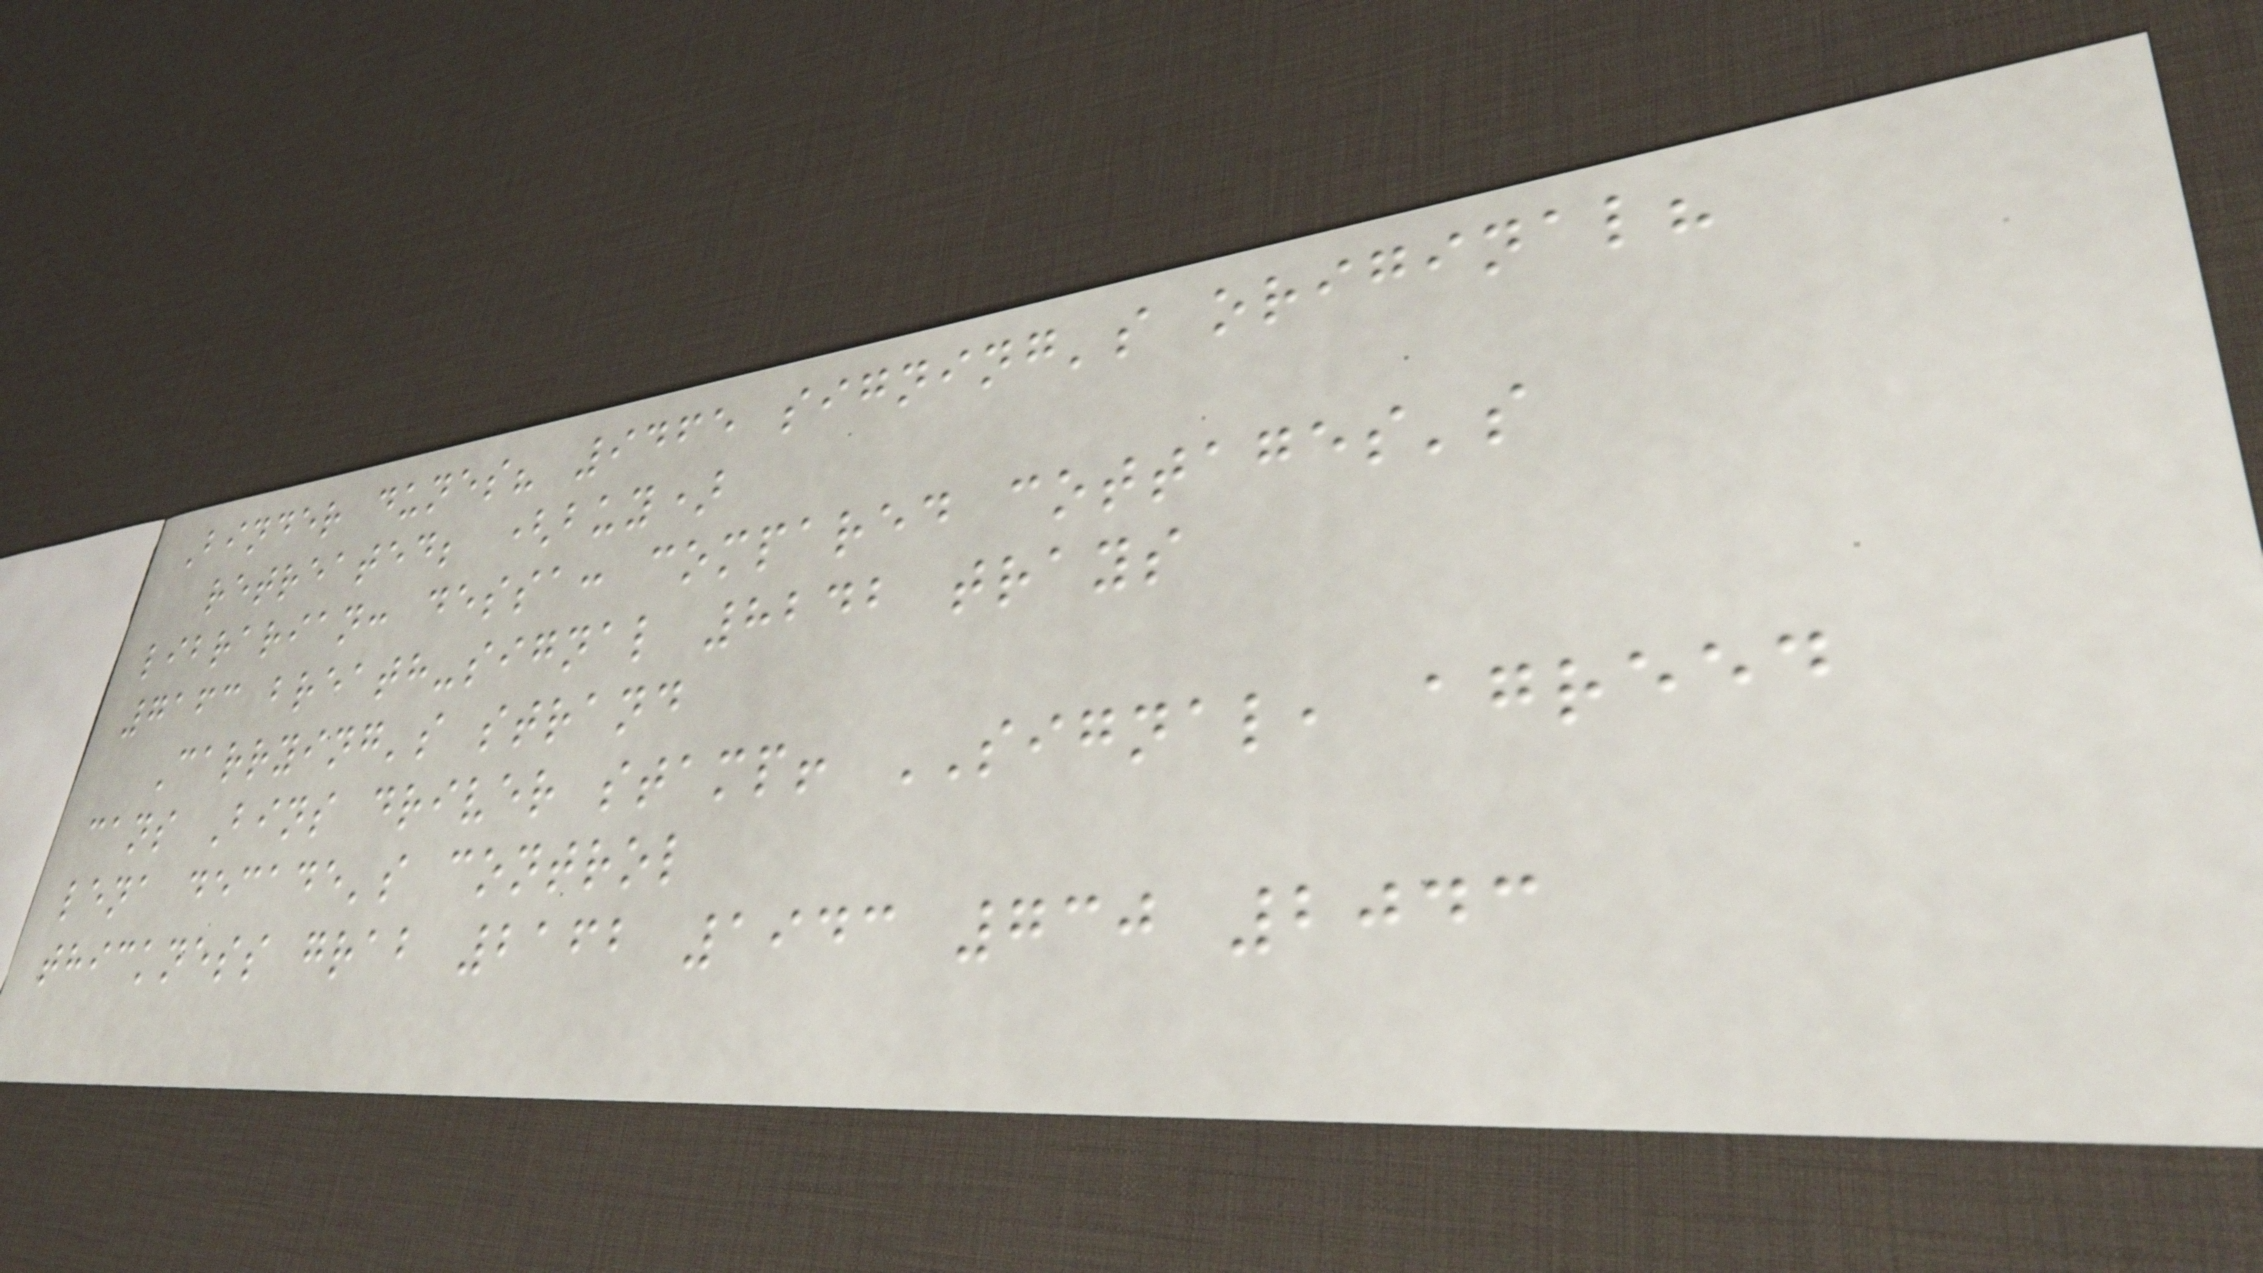Binder dunes? 9465 signing's original?
retreated; (buy)
librarian: dessa: compared cottages's
7163 breath-signal 8242 trays
Carrying's strand
cans Bins driver stamp! SIGNAL, agreed
lena decade's control
thickness grab 2162 1943 730 2043
